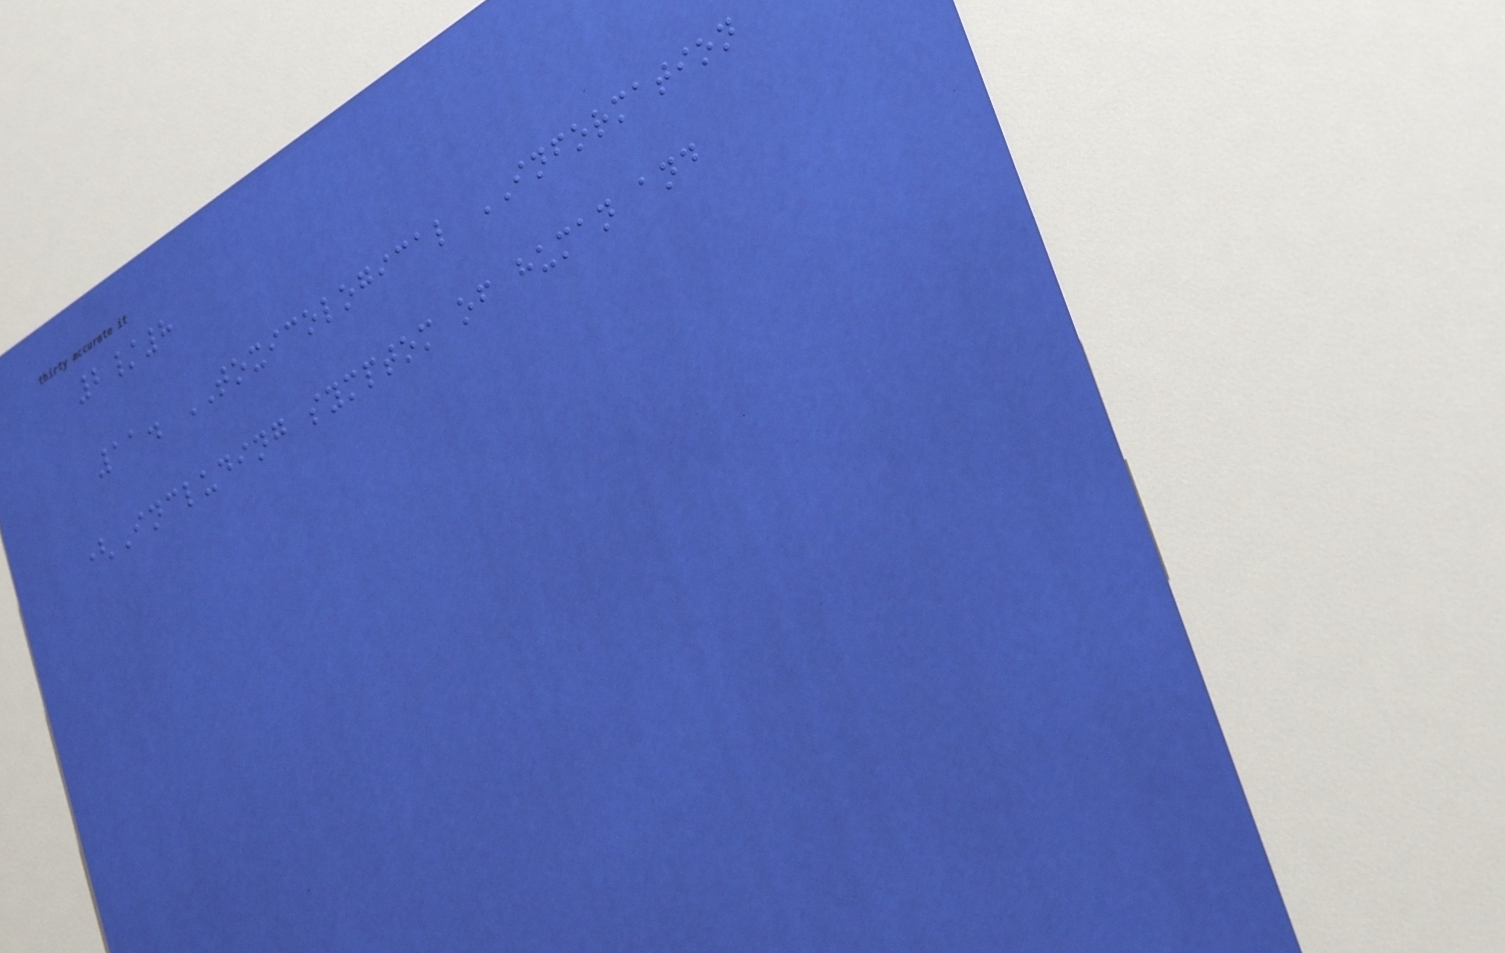2/8
11. TOXICOLOGICAL INFORMATION
(Including symptom of human and
